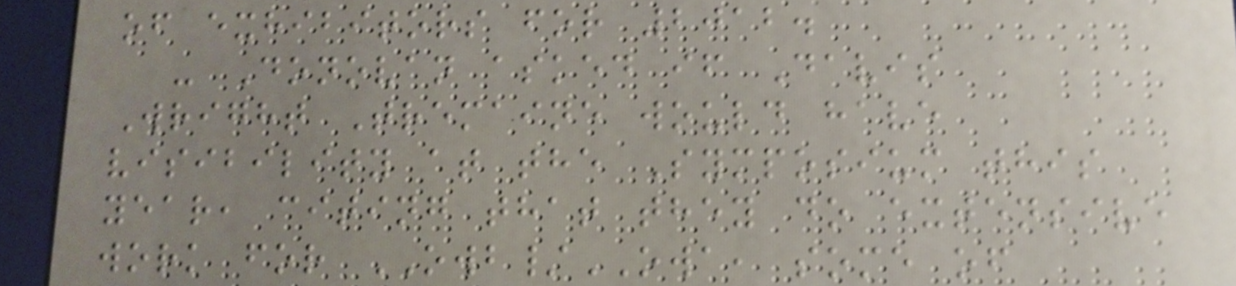of exhibitors for 2012.
- Donovan asked if Davis
Wright Tremaine would have
visibility at the Symposium this
year, citing that they do extensive
work for OWB/OWA, some of
